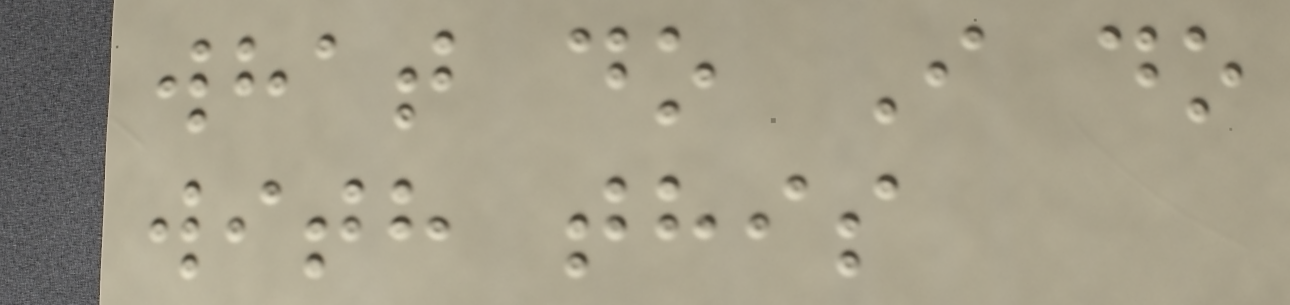what do I do
with this
